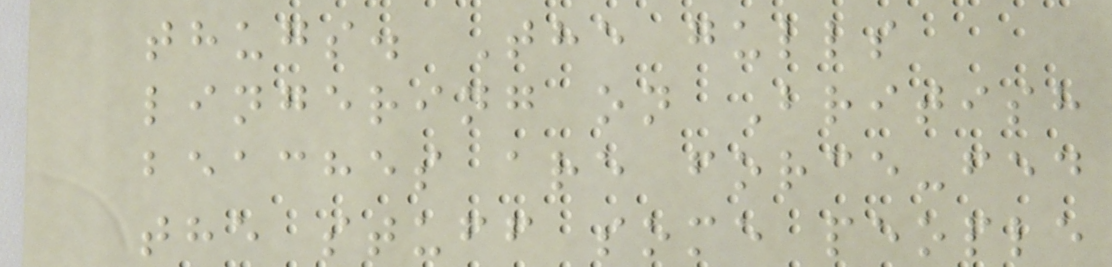thugs. The gulls
lingering on British
beaches are force-fed
the stuff some people
